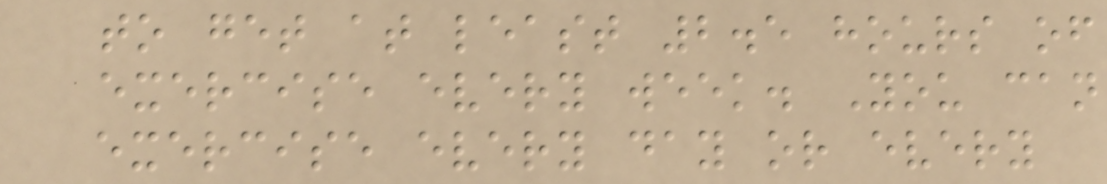to get at least 2.5 hours of
exercise every week. You can
exercise every day or every
